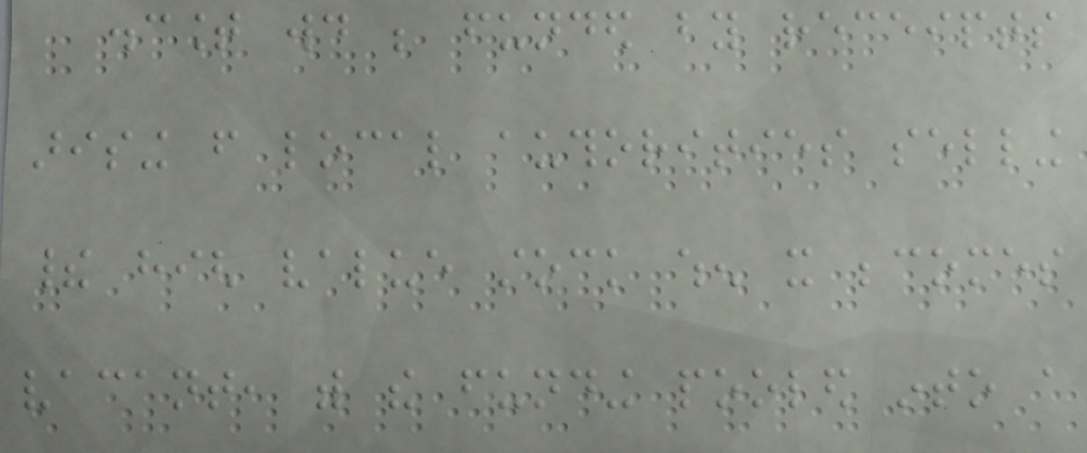discount would be funded by receipts
arising from local authorities selling
their high value stock when it becomes
vacant, with the funding pooled into a
